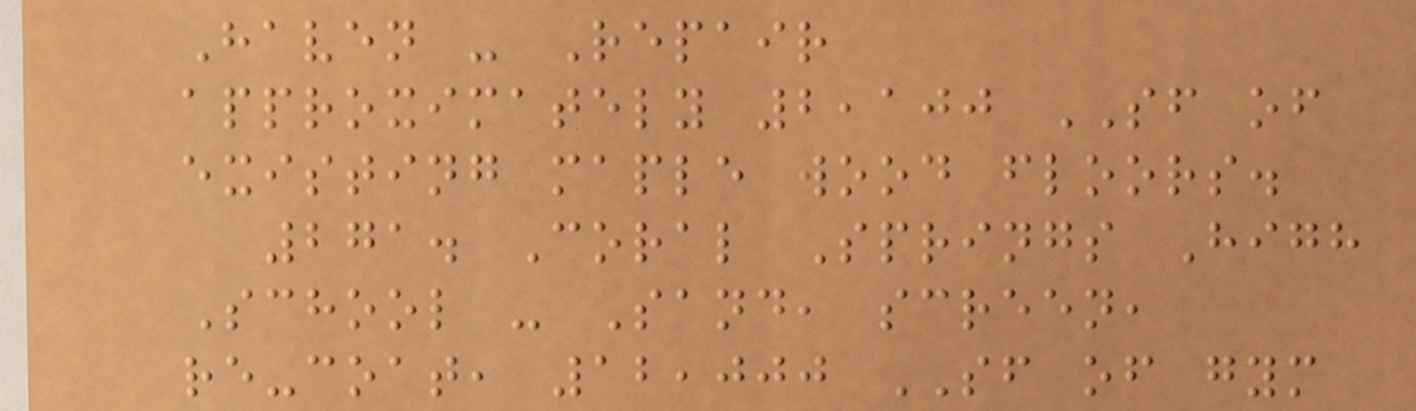Haven - Repair
approximately 2,100 SF of
existing maple wood floors.
271. Coral Springs High
School - Sand, screen,
re-coat, 12,000 SF of gym
